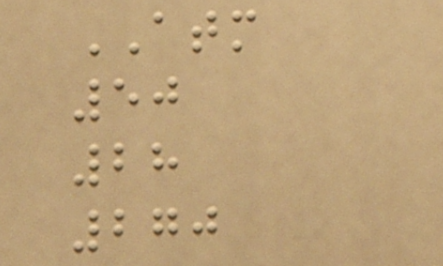ATM
50
28
270
